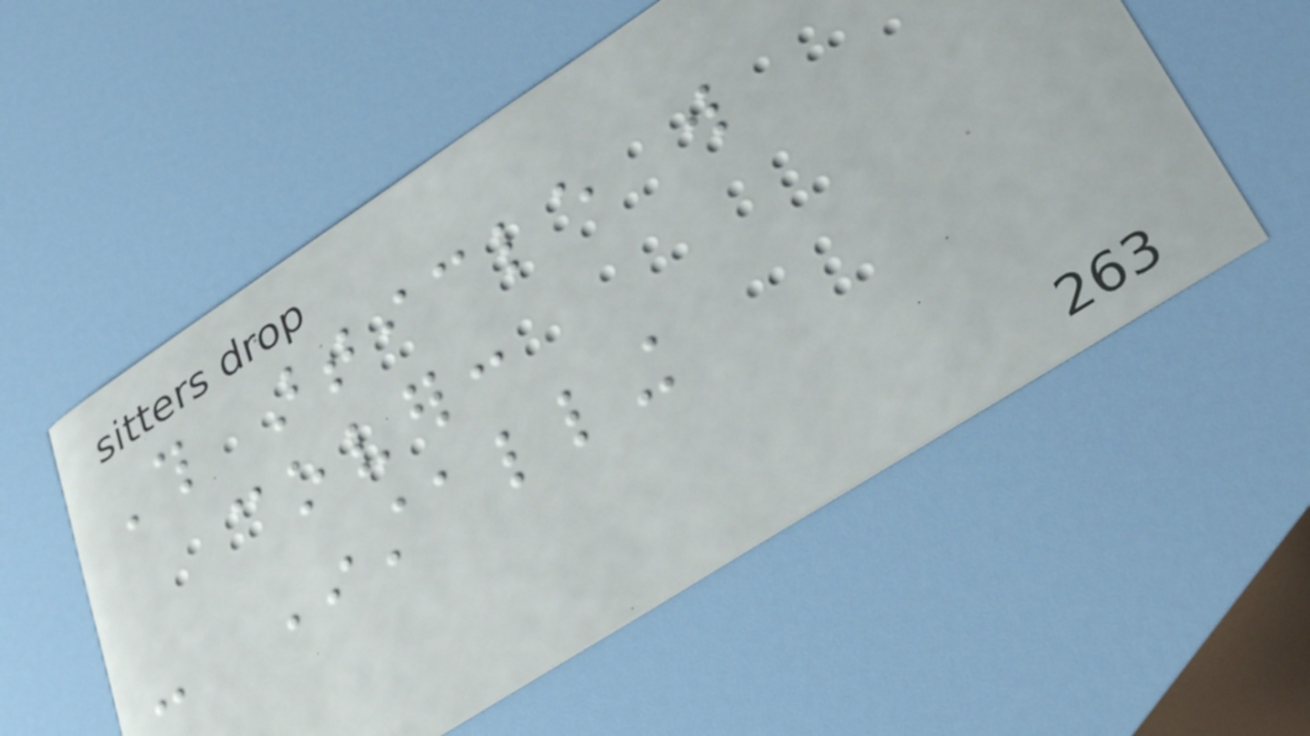This article will
cover:
- Installing
